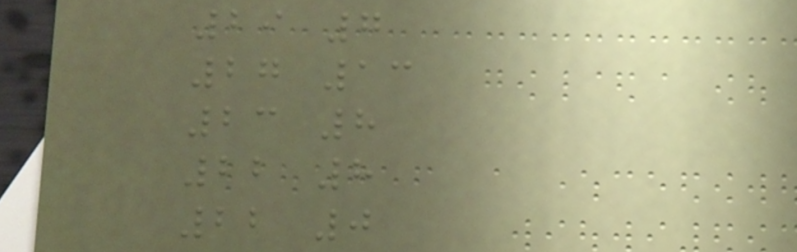29 7
27 13
23 8
22 8
22 0
